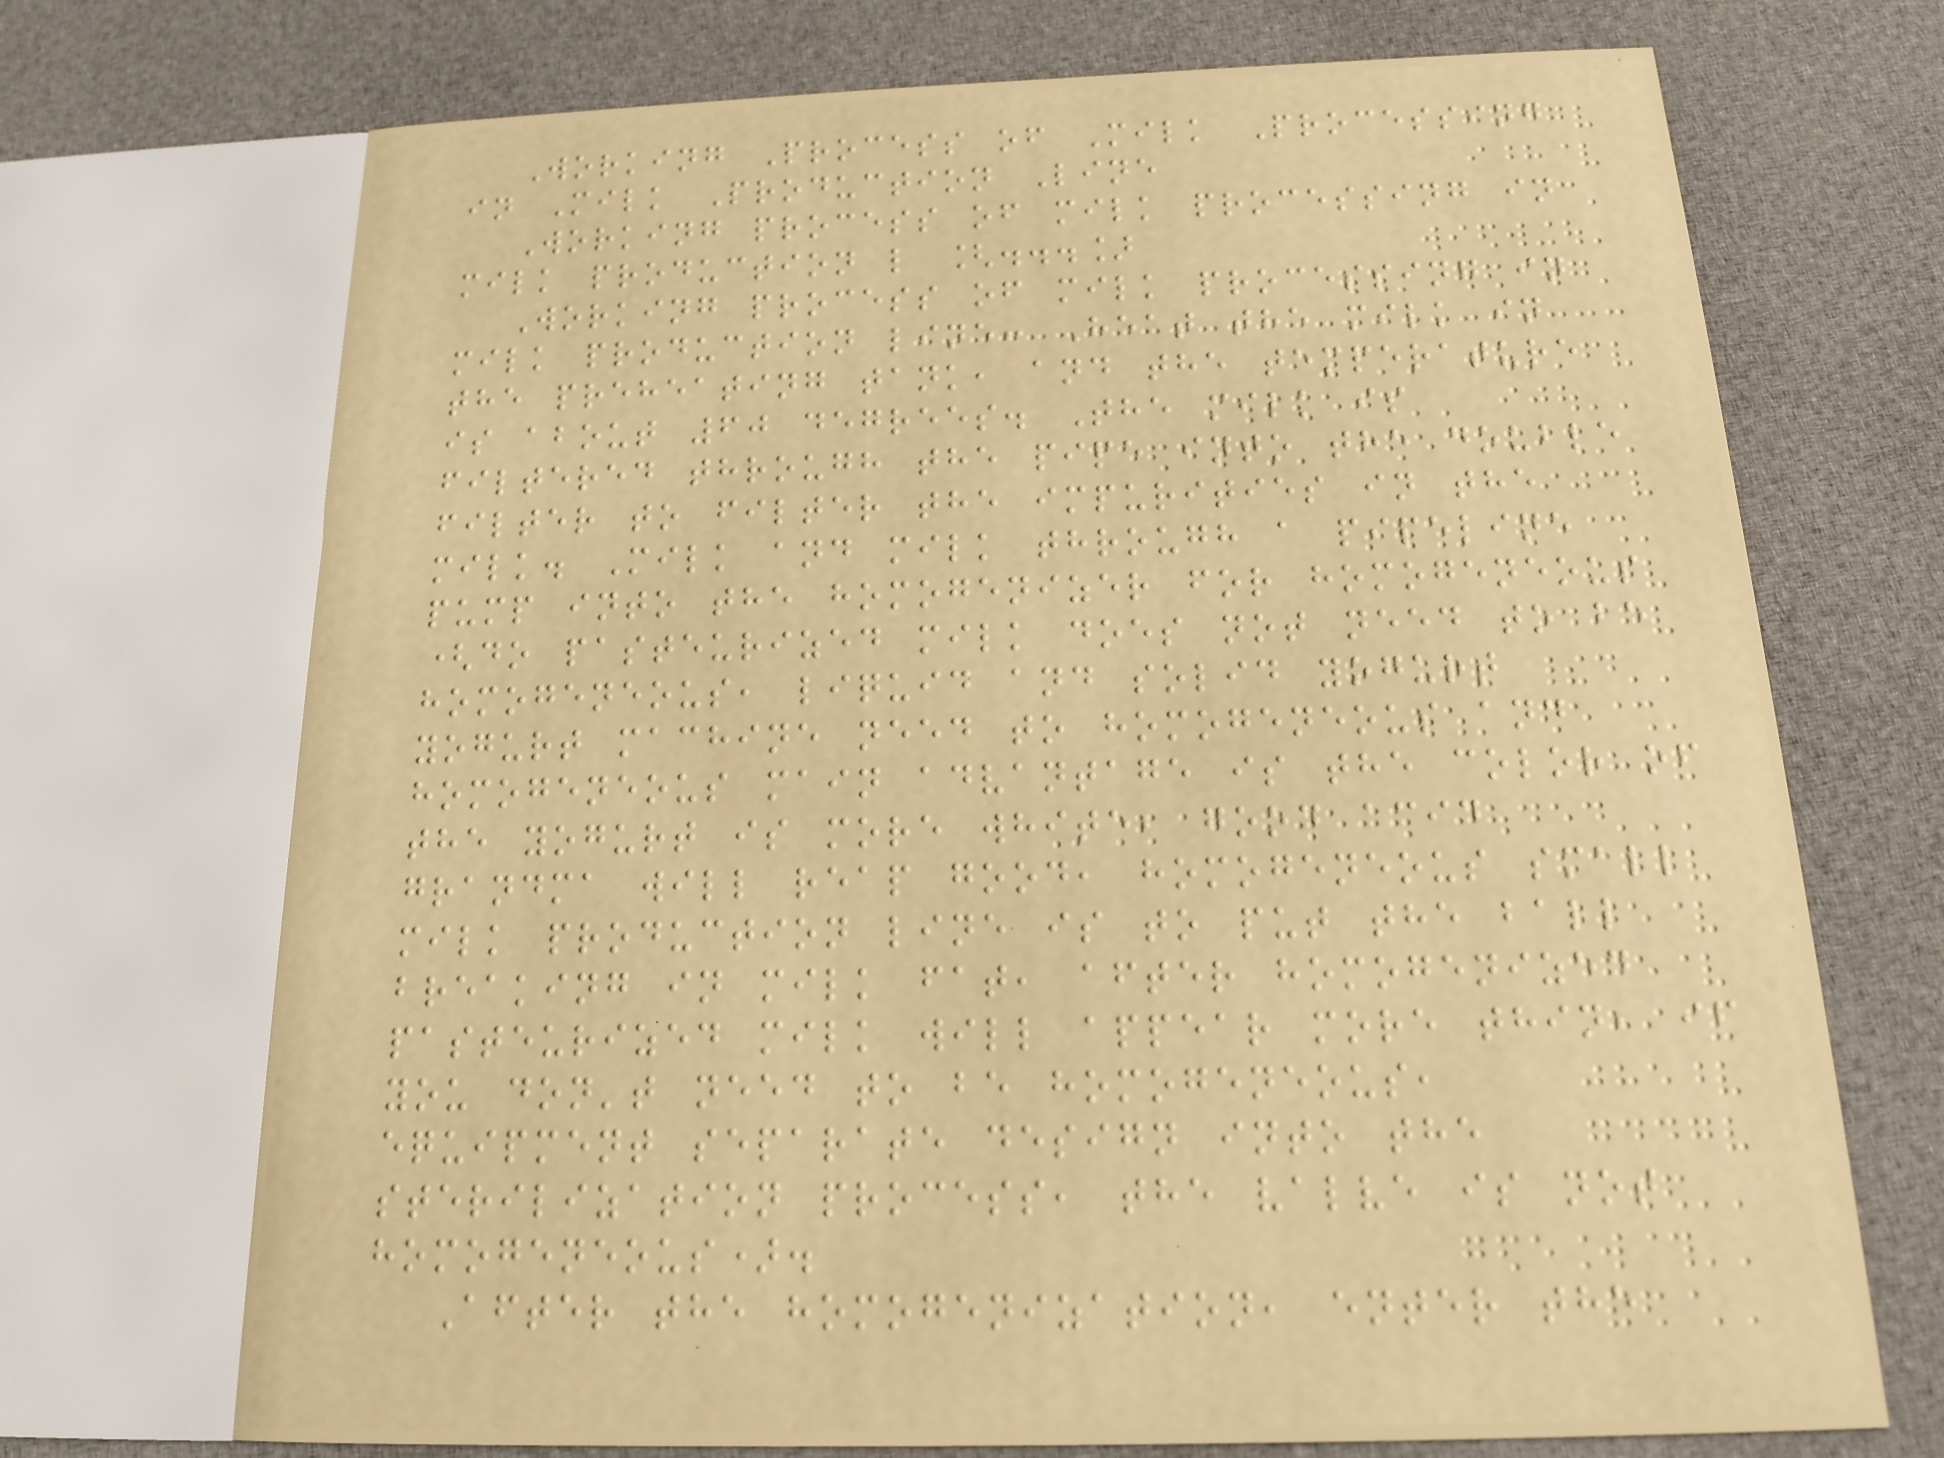Working Process of Milk Processing
in Milk Production Line
Working process of milk processing in
milk production l [...]
Working process of milk processing in
milk production line: Heat the milk in
the preheating tank, and the temperature
is about 60 degrees. The milk is
filtered through the pipe into the double
filter to filter the impurities in the
milk. Milk and milk through a pipeline
pump into the homogenizer for homogeneous
(do pasteurized milk does not need to be
homogeneous, liquid and solid yogurt
yogurt machine need to homogeneous and
homogeneous main advantage is the color of
the yogurt is more white, good acid
grandma will reap good, homogeneous small
milk production line is to put the ball
breaking in milk fat, after homogenized
pasteurized milk will appear more thin, if
you don't need to be homogeneous,
equipment separate design into the
sterilization process, the valve is not
homogeneous).
After the homogenization, enter the
